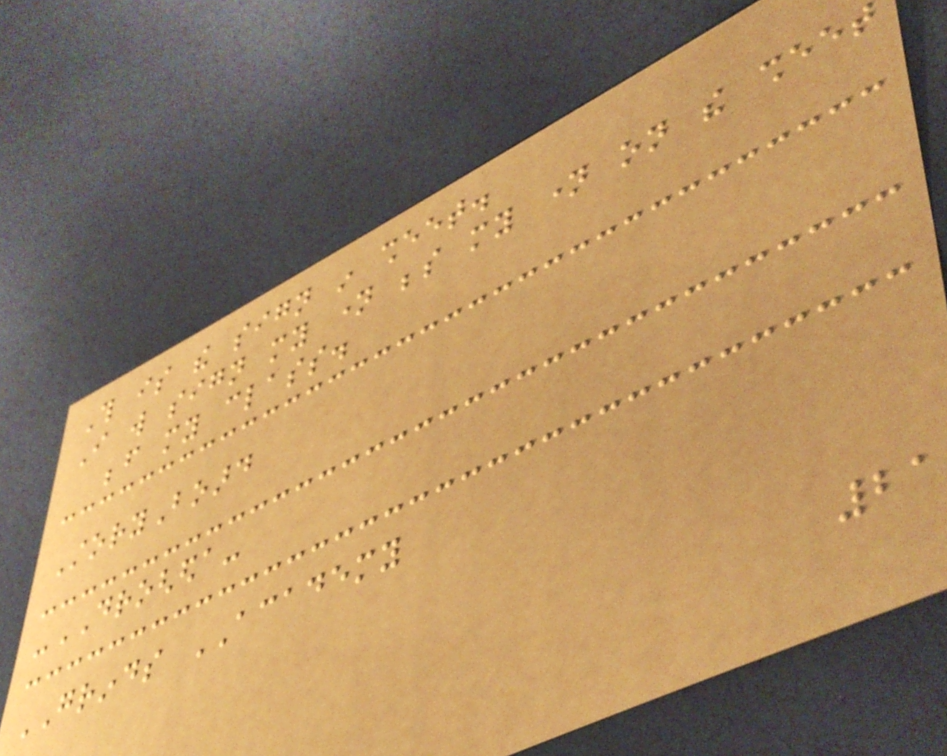This is the sign in sheet.
I will sign my name beside my name on the sheet
before my class.
StoryBoard
-DROGHEDA-
GRINDS ACADEMY
21
